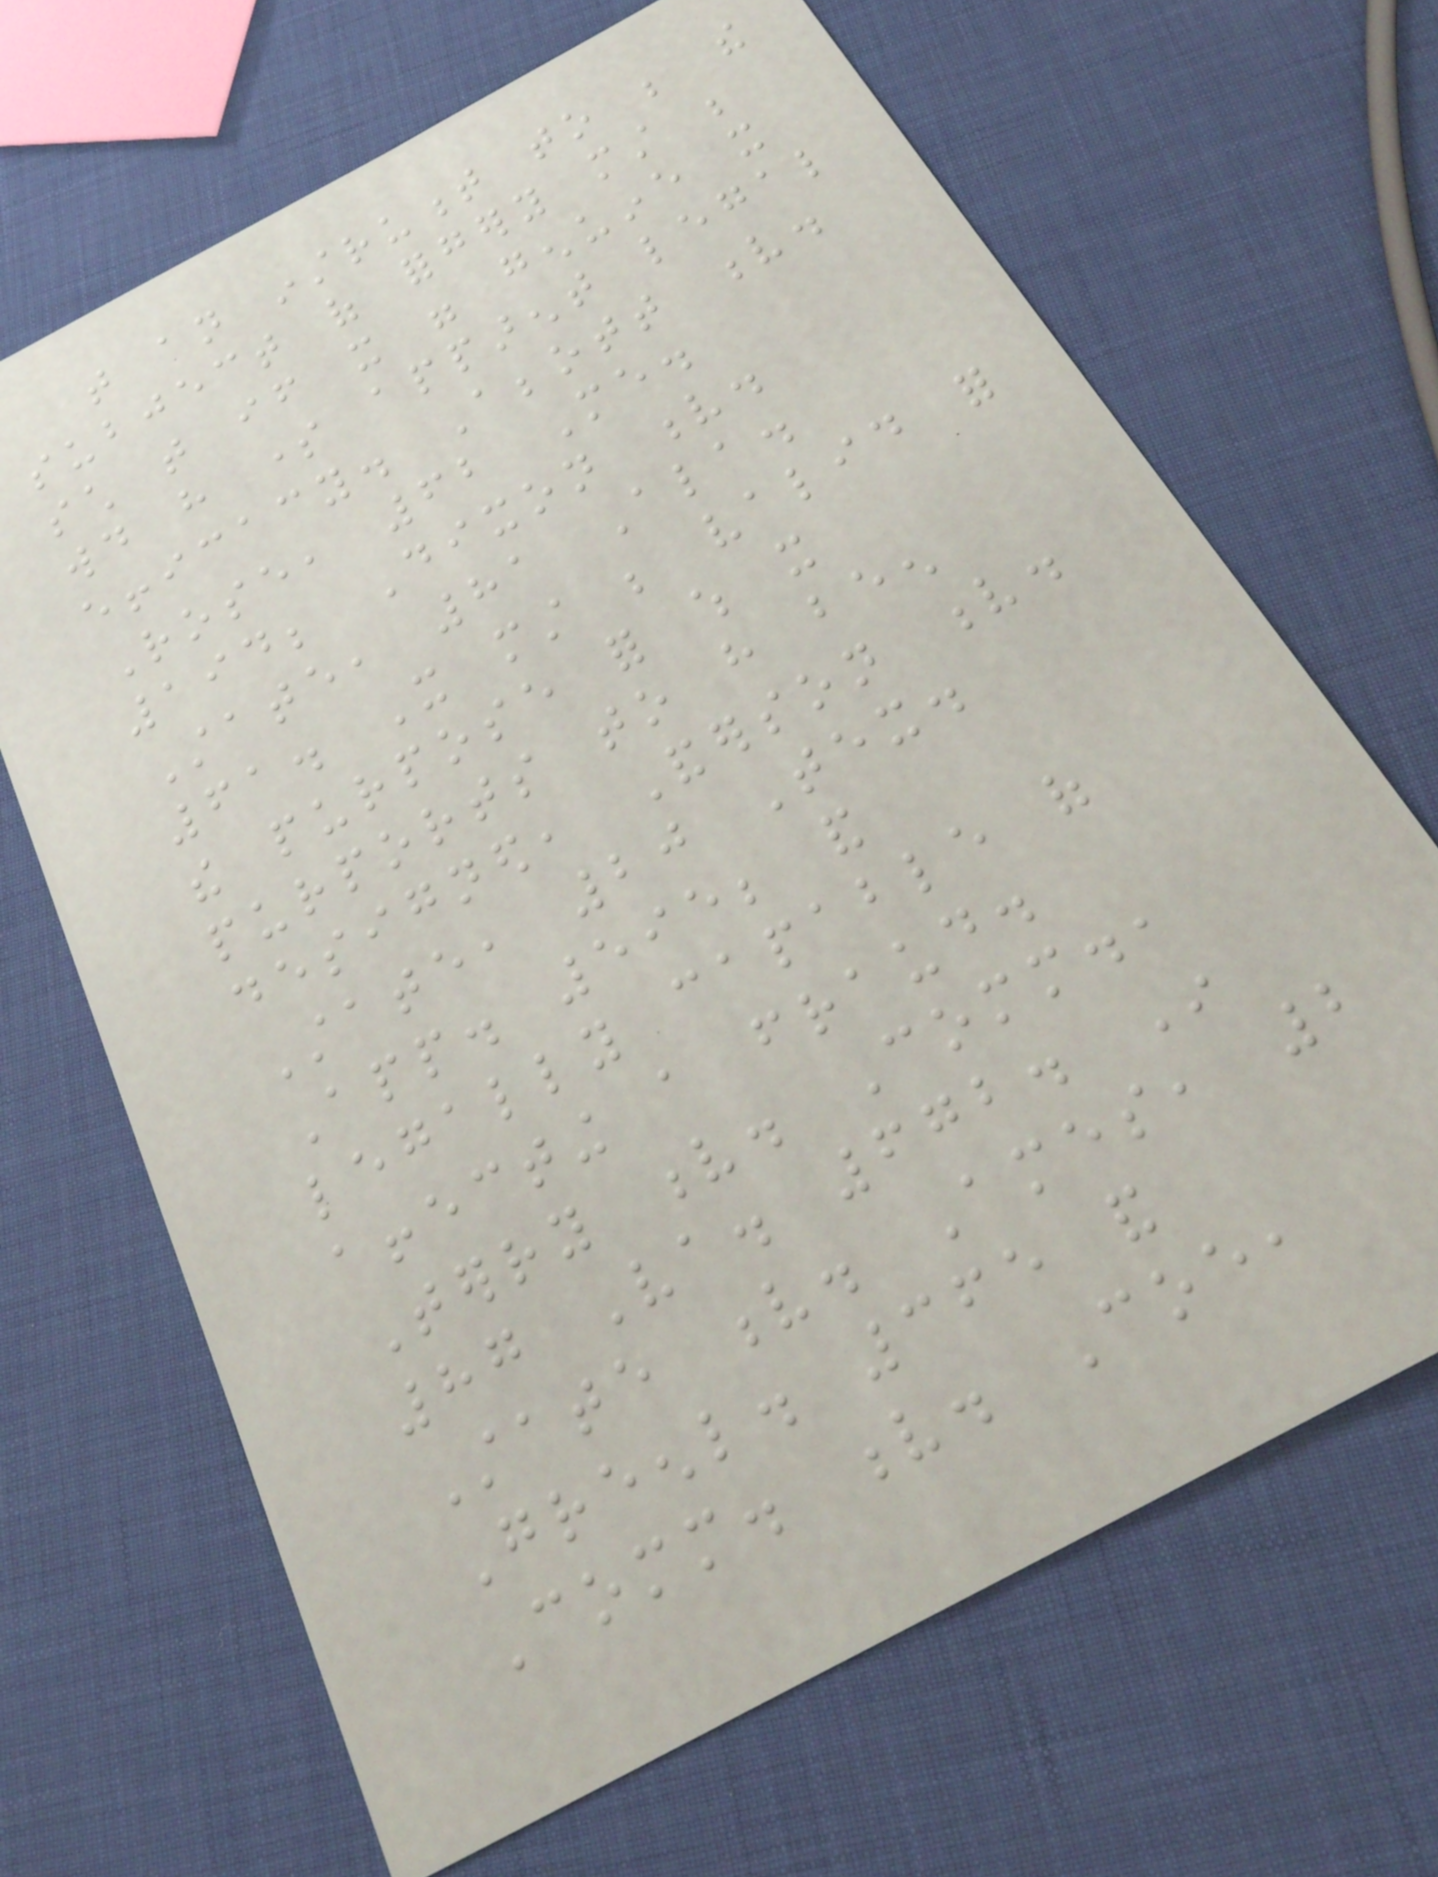that an instrument to be the
subject of forgery must be
such that if it were genuine it
would have some apparent legal
efficacy. Abbott v.
Rose, 62 Me.
194; Dixon v.
State, 81 Ala.
61. It must be valid for
the purpose for which it
purports to have been
designed, Anderson v.
State, 20 Tex.
App. 595; and
legally capable of
affecting a fraud.
Terry v. Comm.,
87 Va. 672. In
State v. Ames, 2
Greenl. 365 and
Comm. v. Coe,
